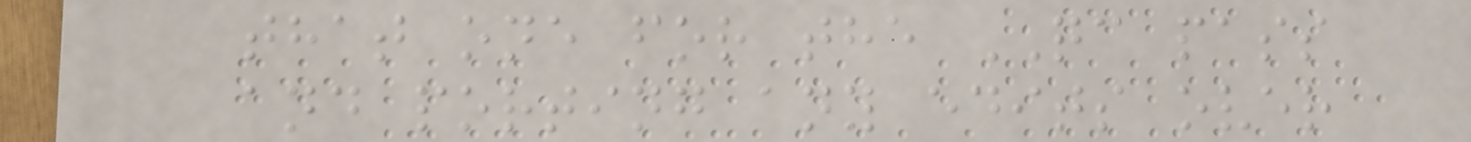that one for the QC pass
and porting any edits over
